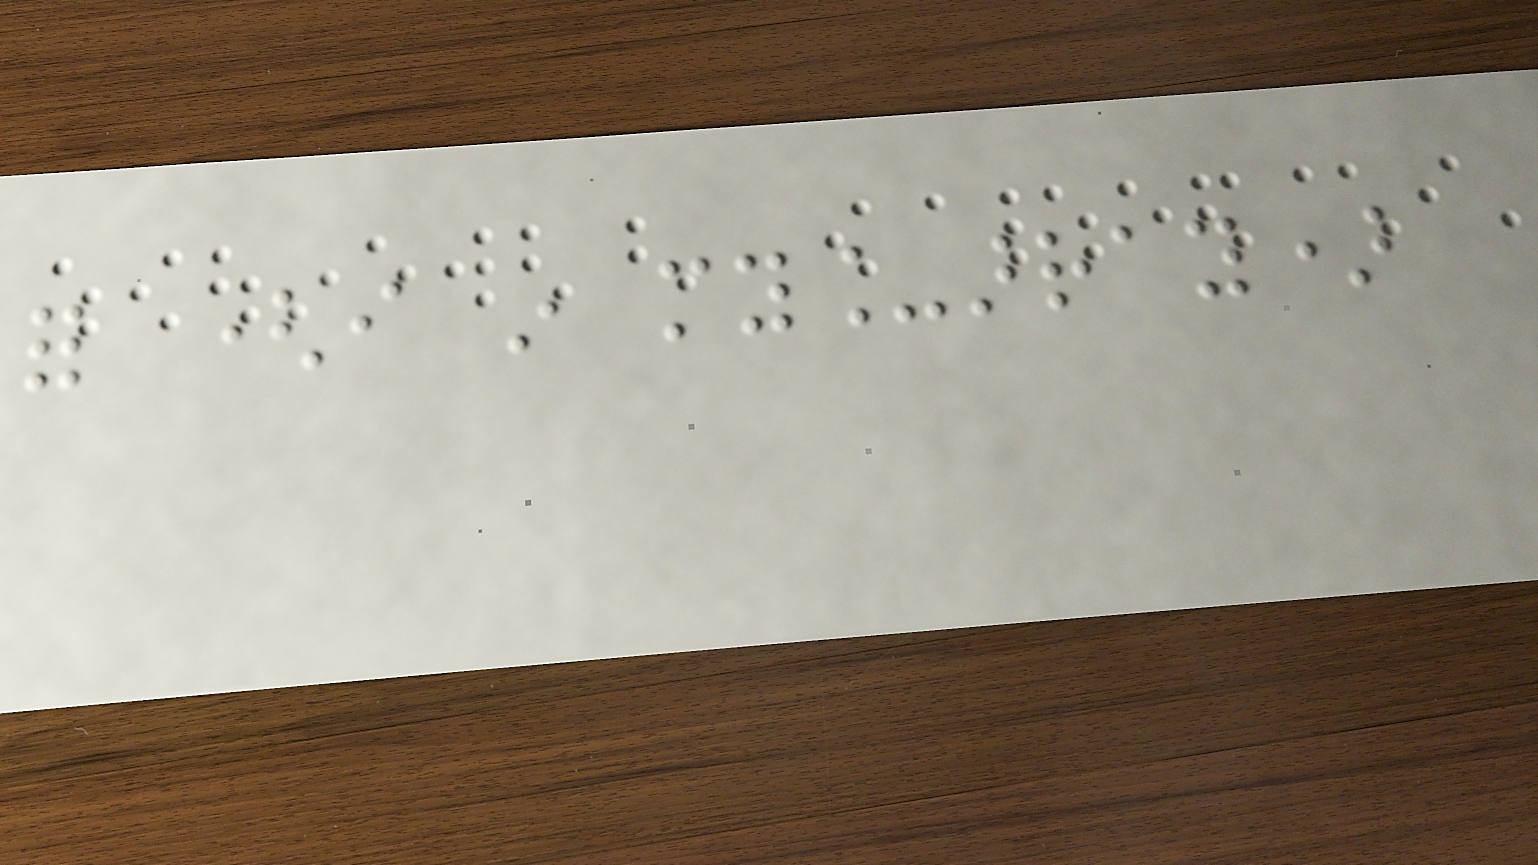for (i in my_array)
